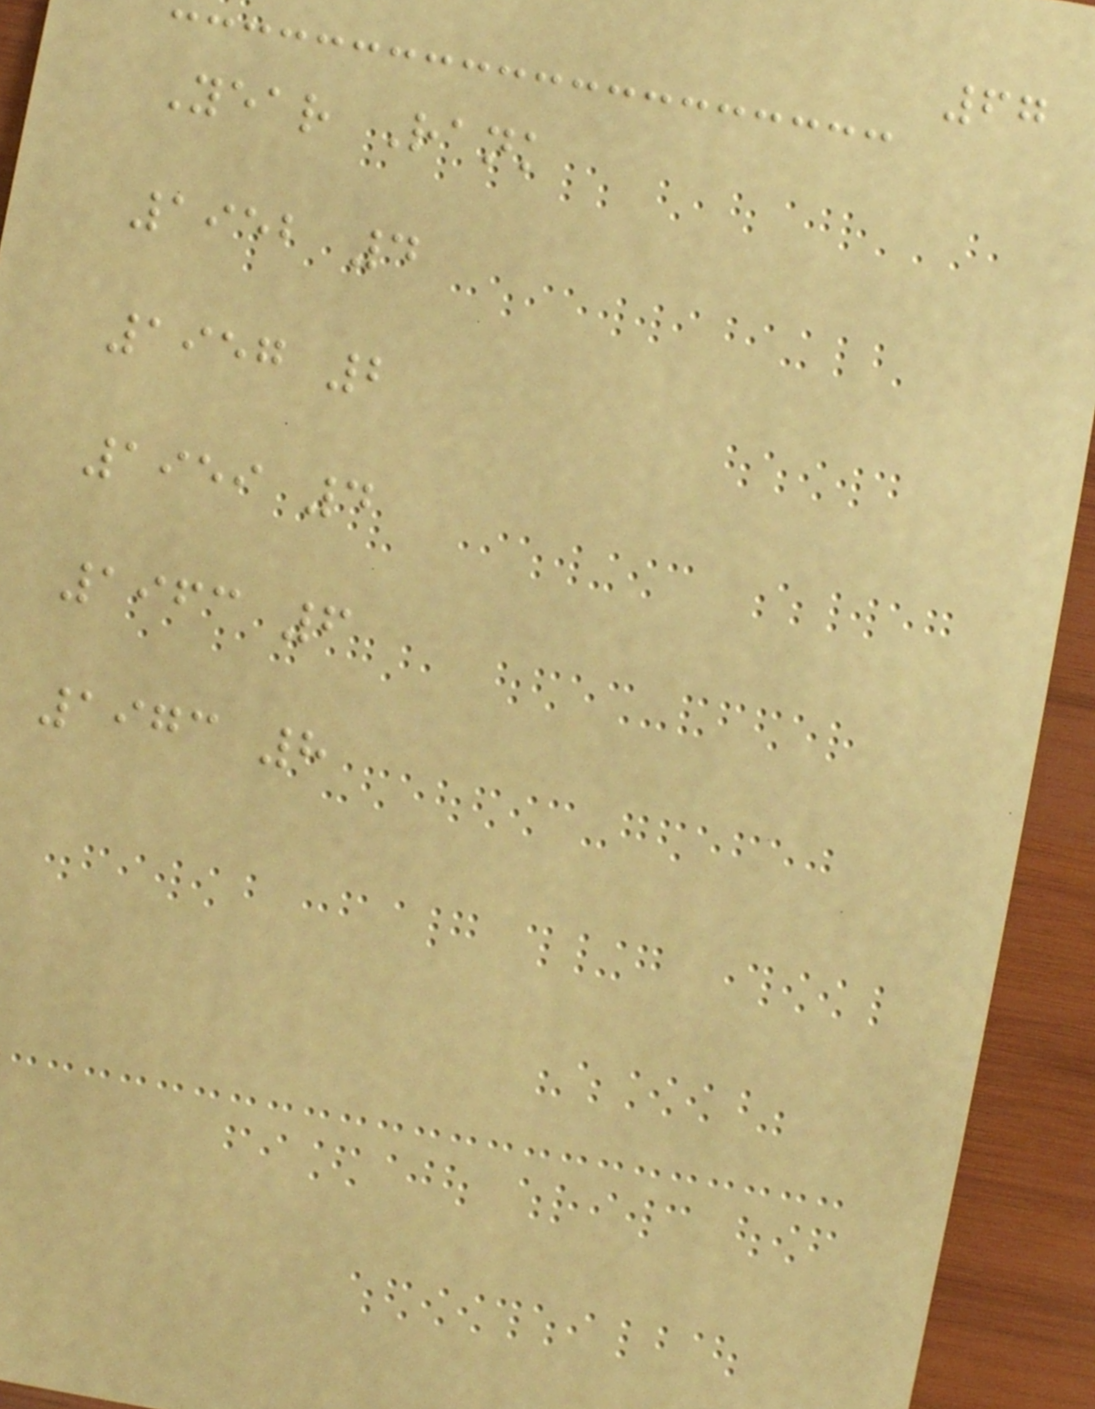67
Year Rank
1952 4
1957 2
1959 4
1963 6
1973 8
